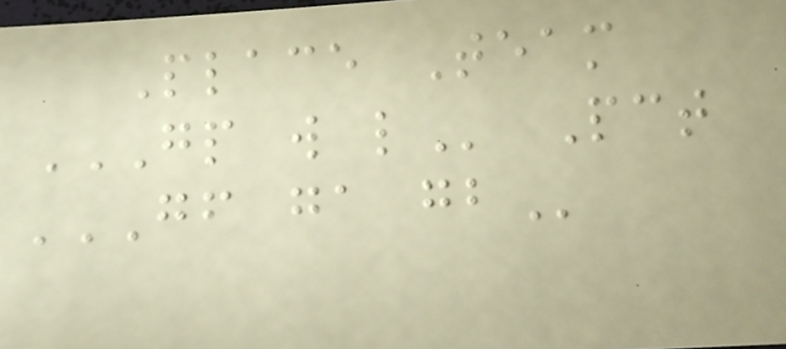Place Team
GP W L Pct
GF GA GB
